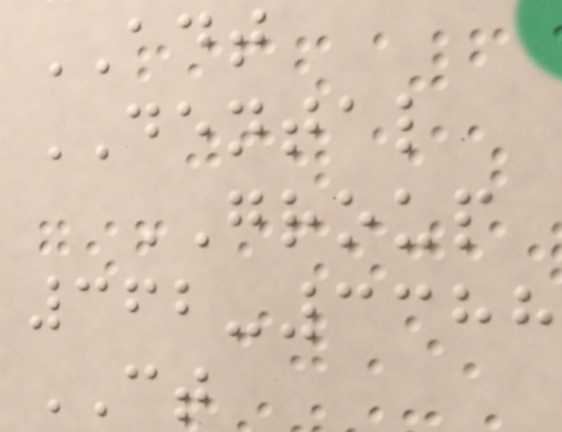ADT
DENTAL
GROUP
362-3388
CT
